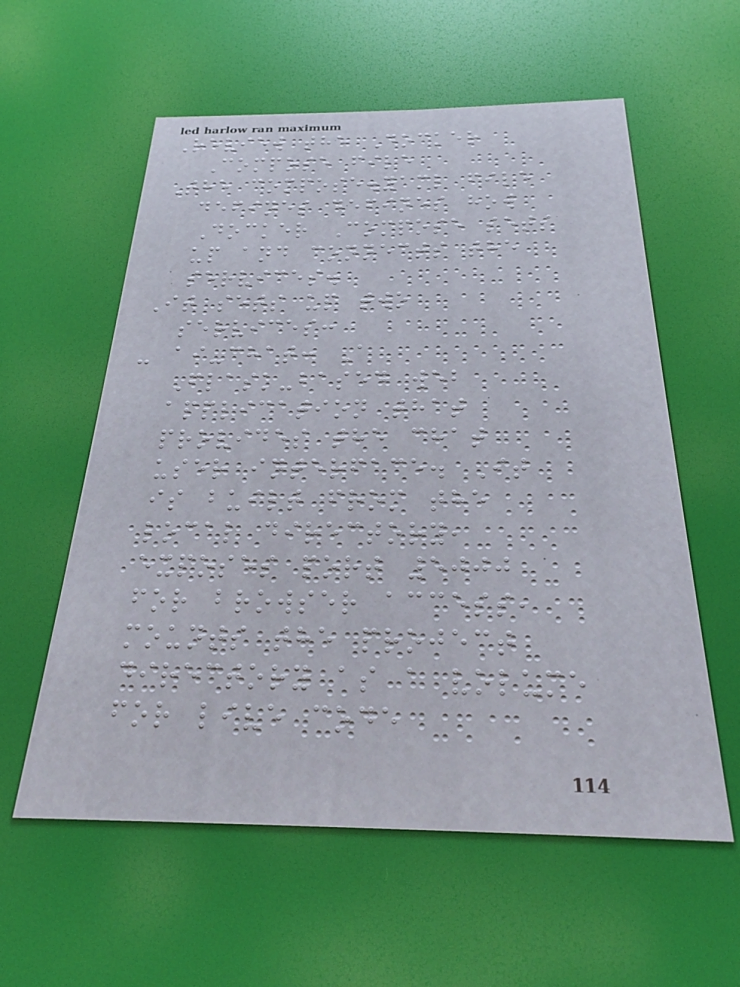Review the Docker
Compose file
The compose.yaml file
defines defines how
Docker Compose sets
up and connects the
services.
It sets up two
services:
- ai-chat: A
Flask-based web
application that
provides the chat
user interface. It
is built from the
local directory,
exposes port 5000
for browser access,
mounts the project
directory as a volume
for live code
